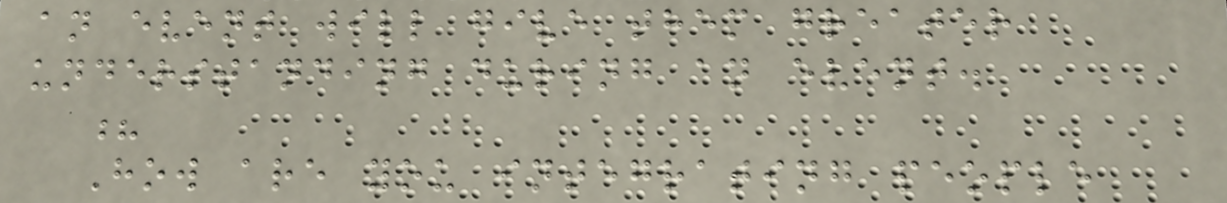an event will give them greater
understanding during an event.
?
How are you integrating people
